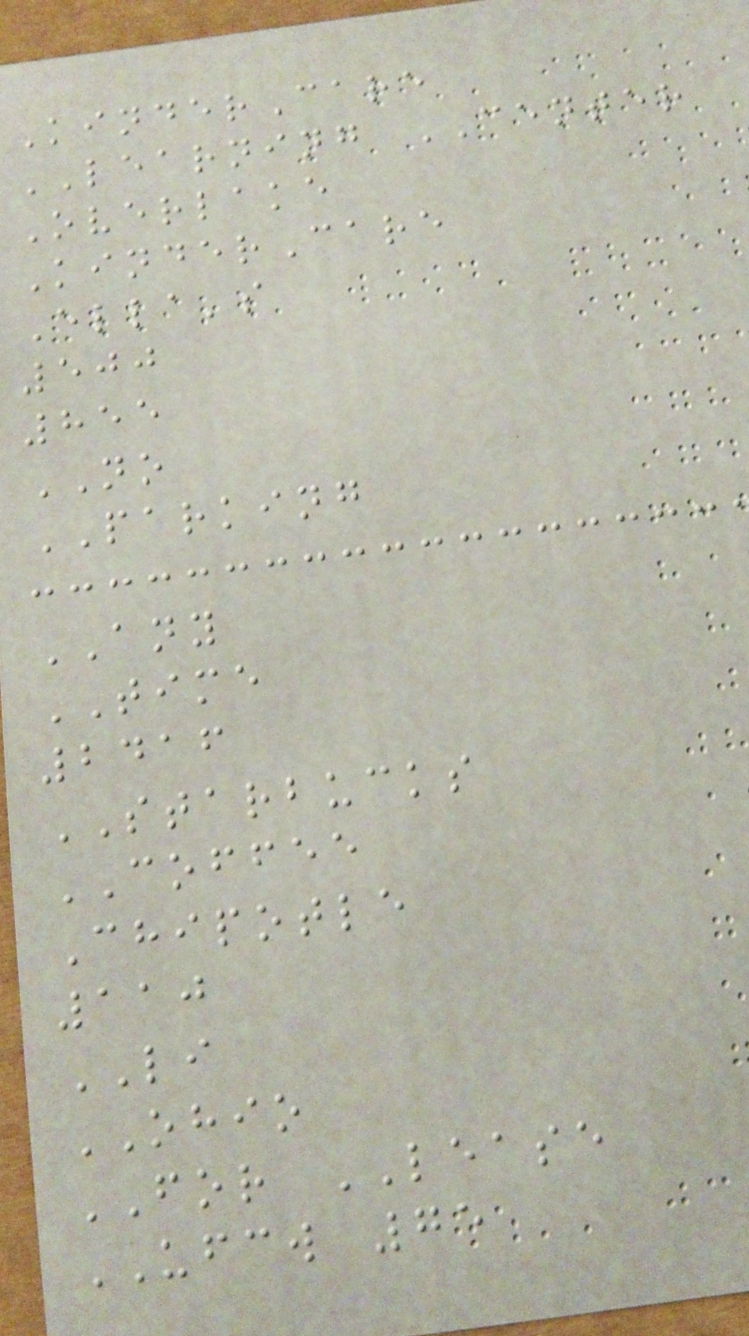KinderCare
LEARNING CENTER
Overlake
KinderCare
Ella's
500
855
NO
PARKING
ANY
TIME
2416
STARBUCKS
COFFEE
Chipotle
110
LI
OHIO
FOR LEASE
UFCW 75
